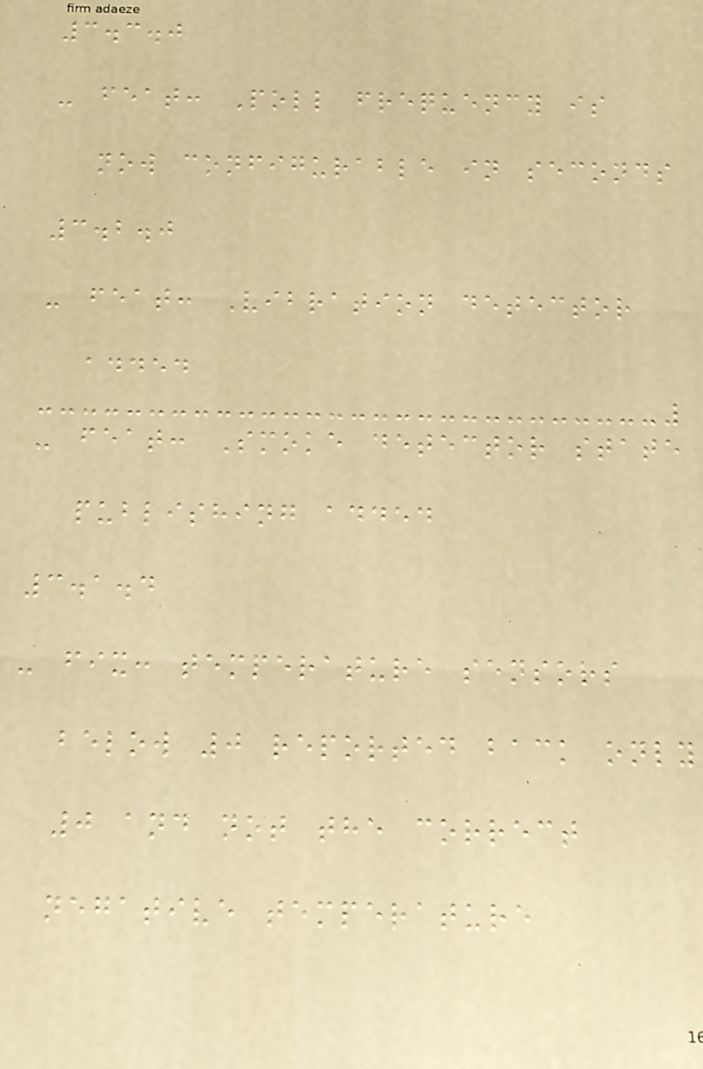3.3.0
- feat: Poll frequency is
now configurable in seconds
3.2.0
- feat: Vibration detector
added
- feat: Smoke detector state
publishing added
3.1.4
- fix: temperature sensors
below 0 reported back only
0 and not the correct
negative temperature
